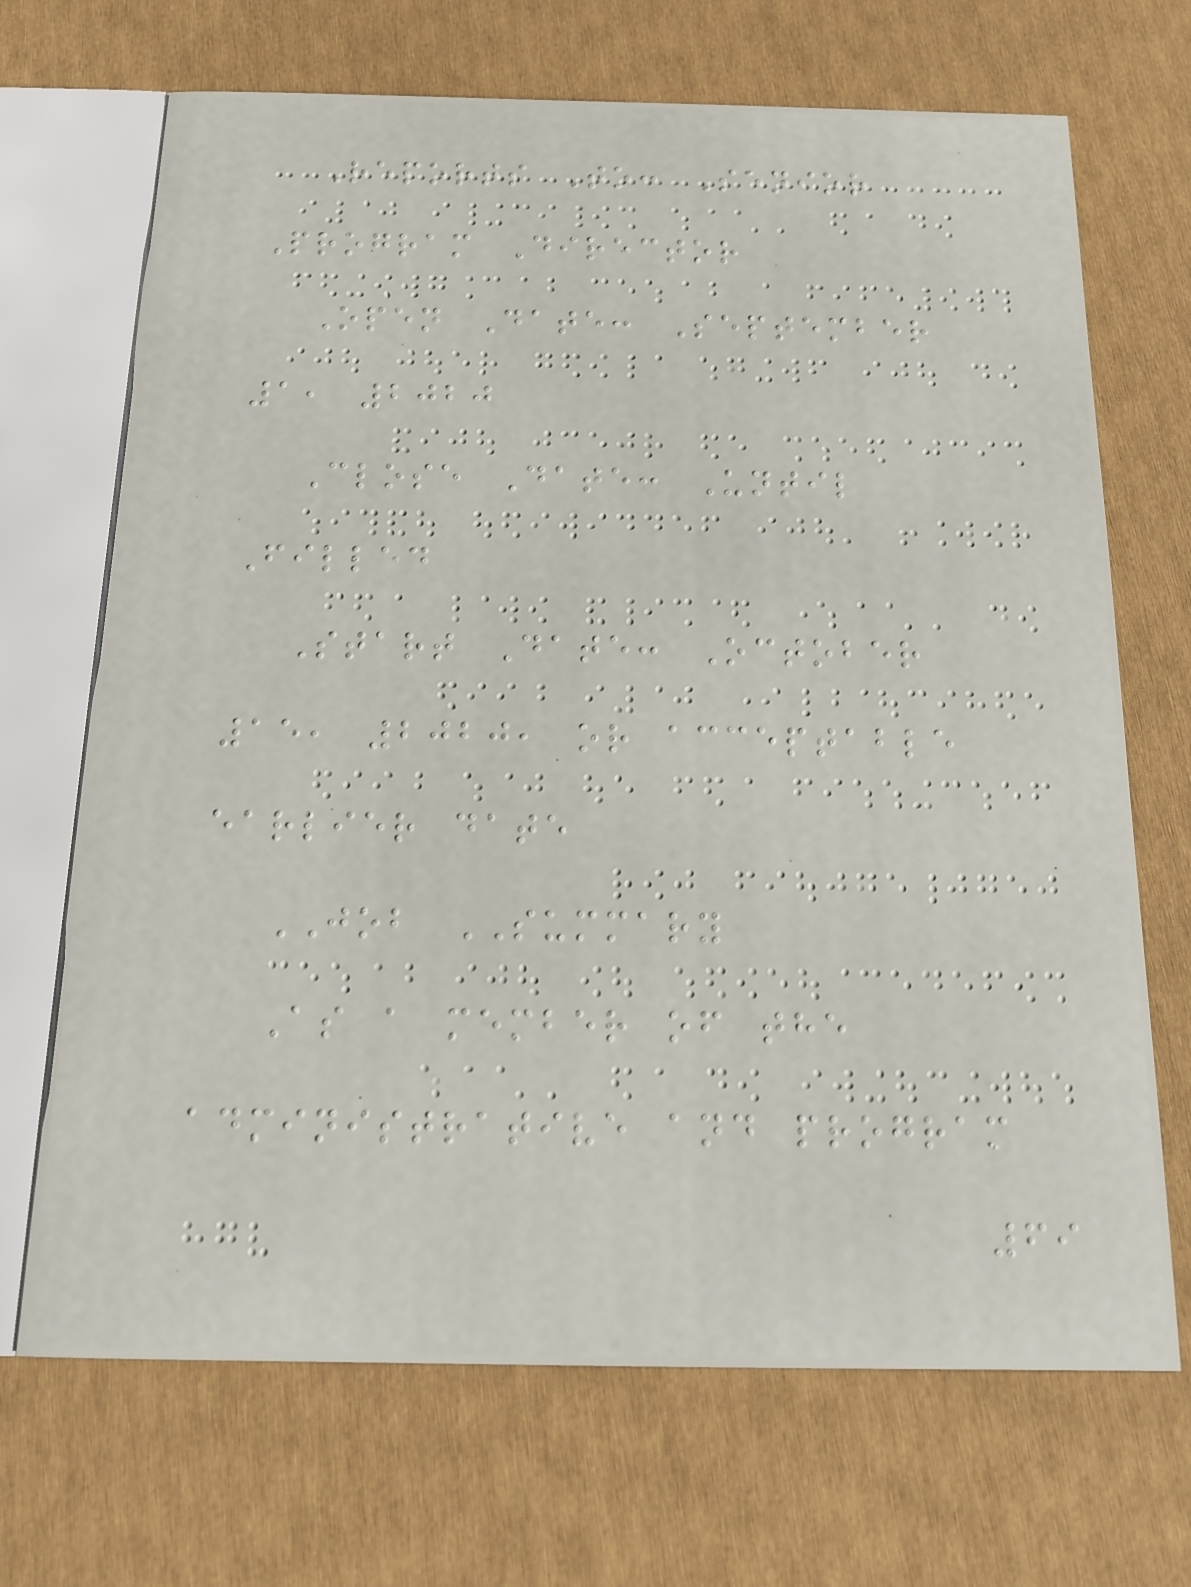Reports To: Senior
Program Director
Open Date: September
1, 2020
Close Date: Until
Filled
Start Date: October
15, 2020, or acceptable
earlier date
JOB SUMMARY
As a member of the
administrative and program
69
